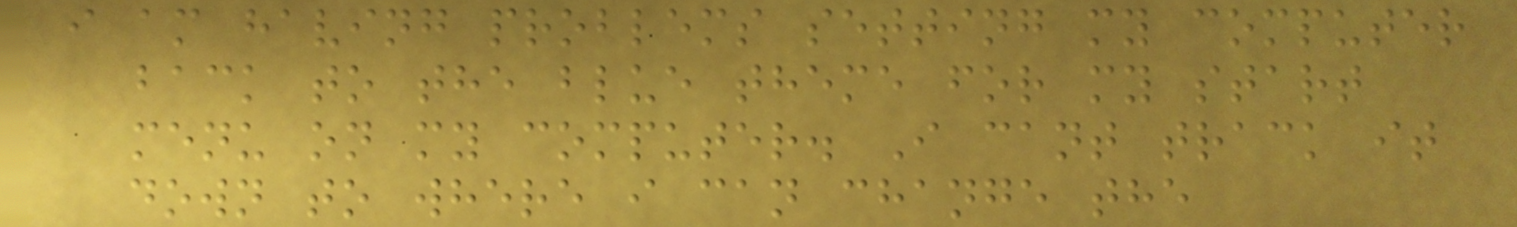i am having problems setting my computer
back to the blue theme for my start
menu on my computer. I cant track it
down to where i can change the
